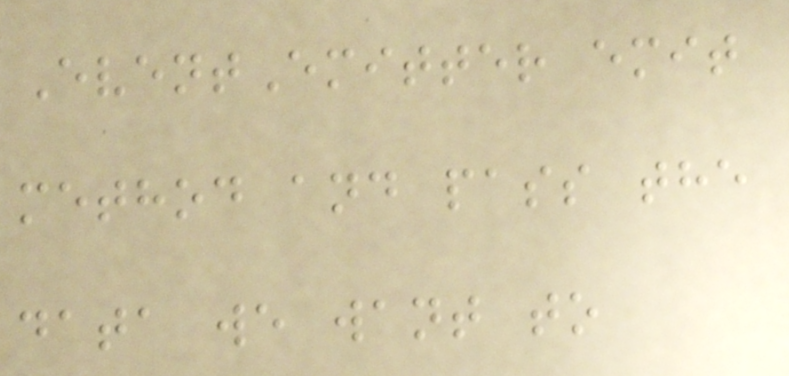EventEmitter emit
method and pass the
data we want to
